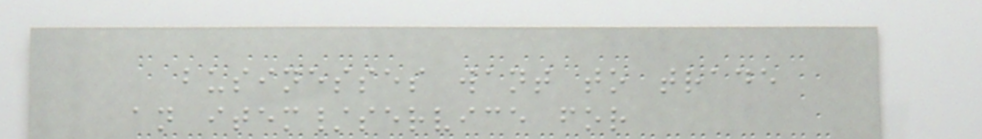businesses want to trade
an item/service for
